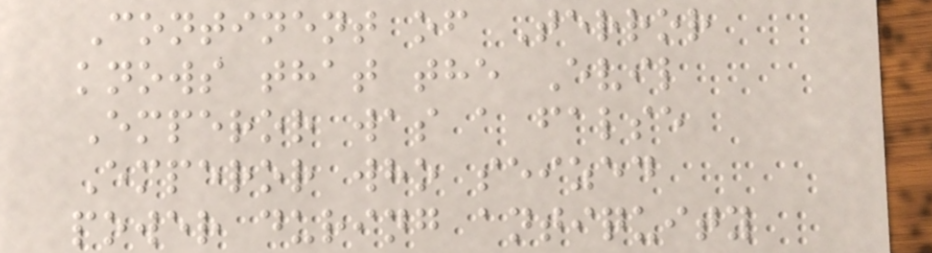Continent of Terror
knows that the Evil
Emperor was a false
Emperor who seized
power during antiquity
